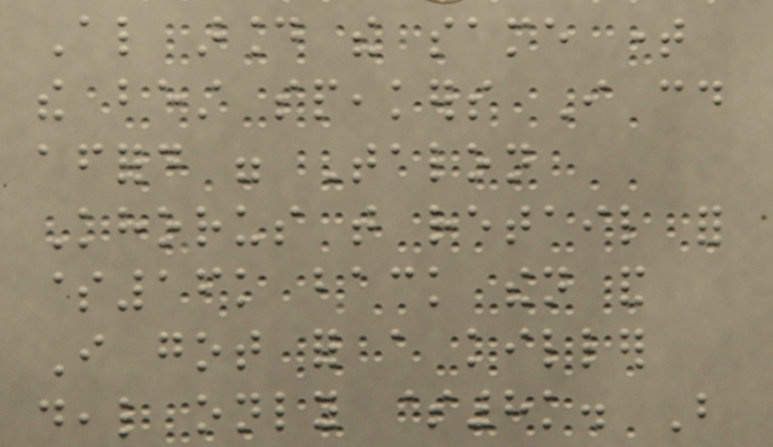Also around the same time
the best speakers I could
afford were Talon
Khorus that retail for
$16k back then and
I got for a killer
deal only $8k. But
